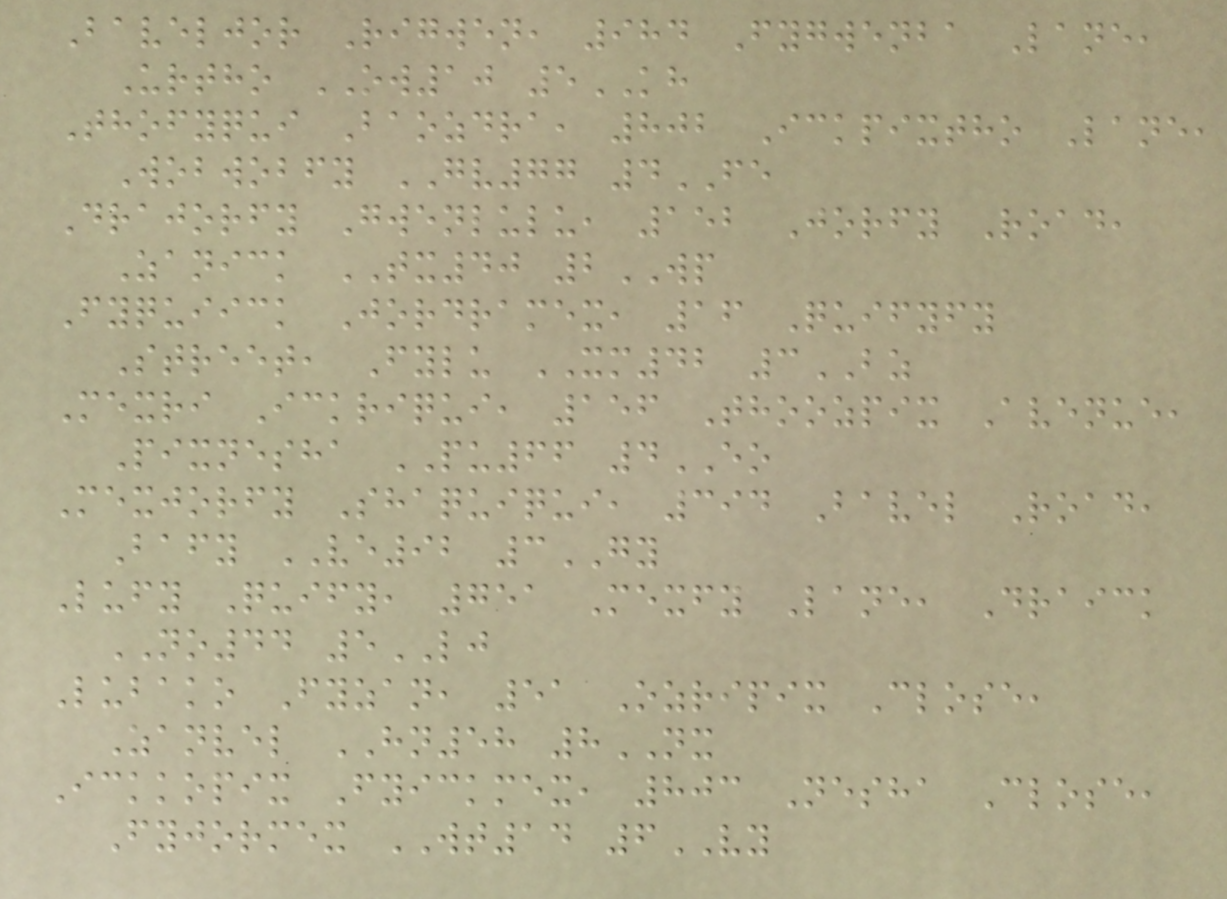Baveljor Rigwen, 984 Fygwenba Lane,
Urtho OW10 5KH
Thofyqui Baozdra, 802 Ickpixtho Lane,
Wobwobfy GV77 4FE
Drajorfy Gwenlulu, 152 Jorfy Road,
Zanick TX40 2WP
Fyquiick Jordramex, 16 Quifyfy
Street, Fylu XM42 3BZ
Mexri Ickriqui, 156 Thoozpix Avenue,
Pixnesha PU66 4EO
Mexjorfy Shaquiqui, 394 Bavel Road,
Bafy VE92 3GY
Lufy Quify, 751 Mexfy Lane, Draick
NO44 5LJ
Lubako Fyzan, 51 Ozripix Close,
Zanvel HN58 8NX
Ickkopix Fyickmex, 803 Nesha Close,
Fyjormex WT14 6VY
